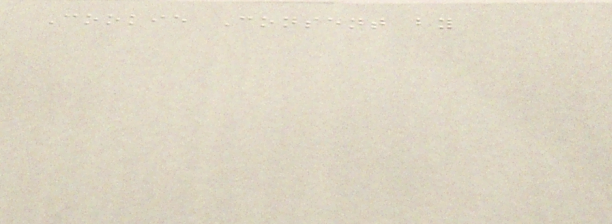Cookie Consent by
